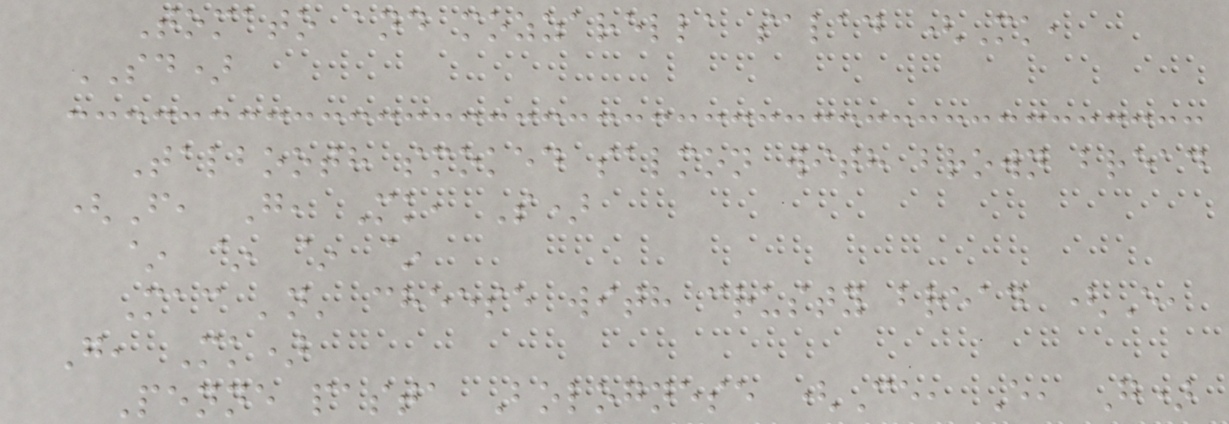Tomato and mozzarella salad (Mk,
SD)
Talbooth smoked salmon with brown bread
(F, G, Mk, S)
~ ~ ~ ~
Mac 'n' cheese with crusty bread (E,
G, Mk)
Penne pasta Bolognese (Ce, E, G)
